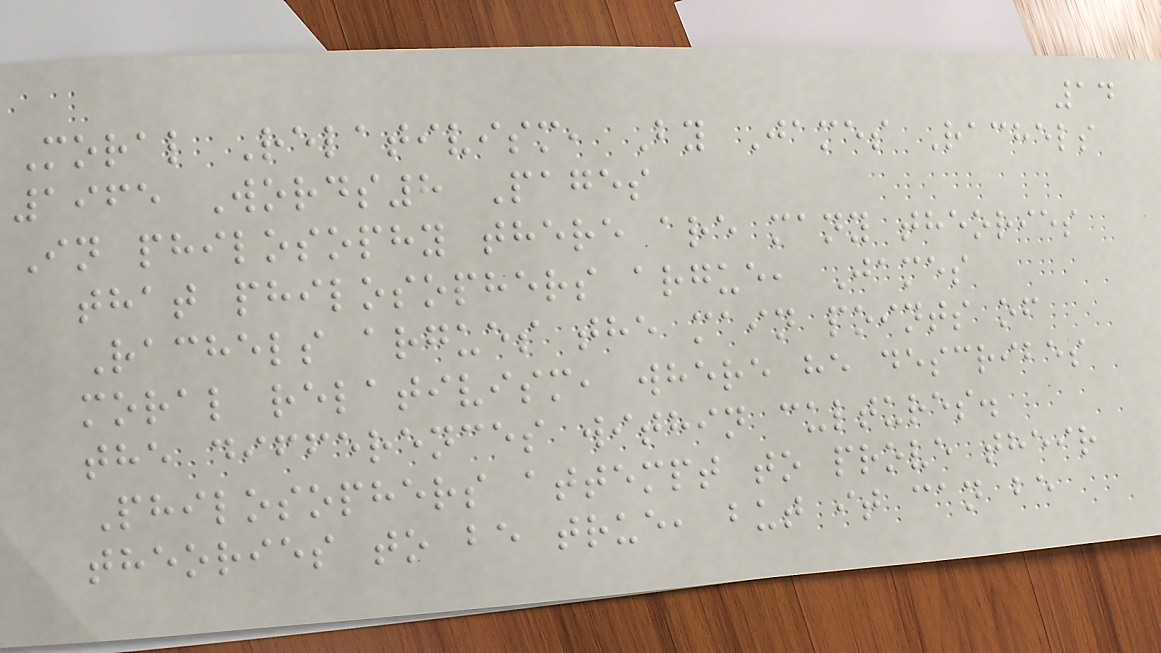14
Moral Relativism, By James Rachels
1965 Words8 Pages
In philosophy there are many theories
that philosophers argue, James
Rachels argues the main points of
moral relativism, where he describes
the differences within cultures.
Philosophers attempt to prove their
theories to be true, but it can be
